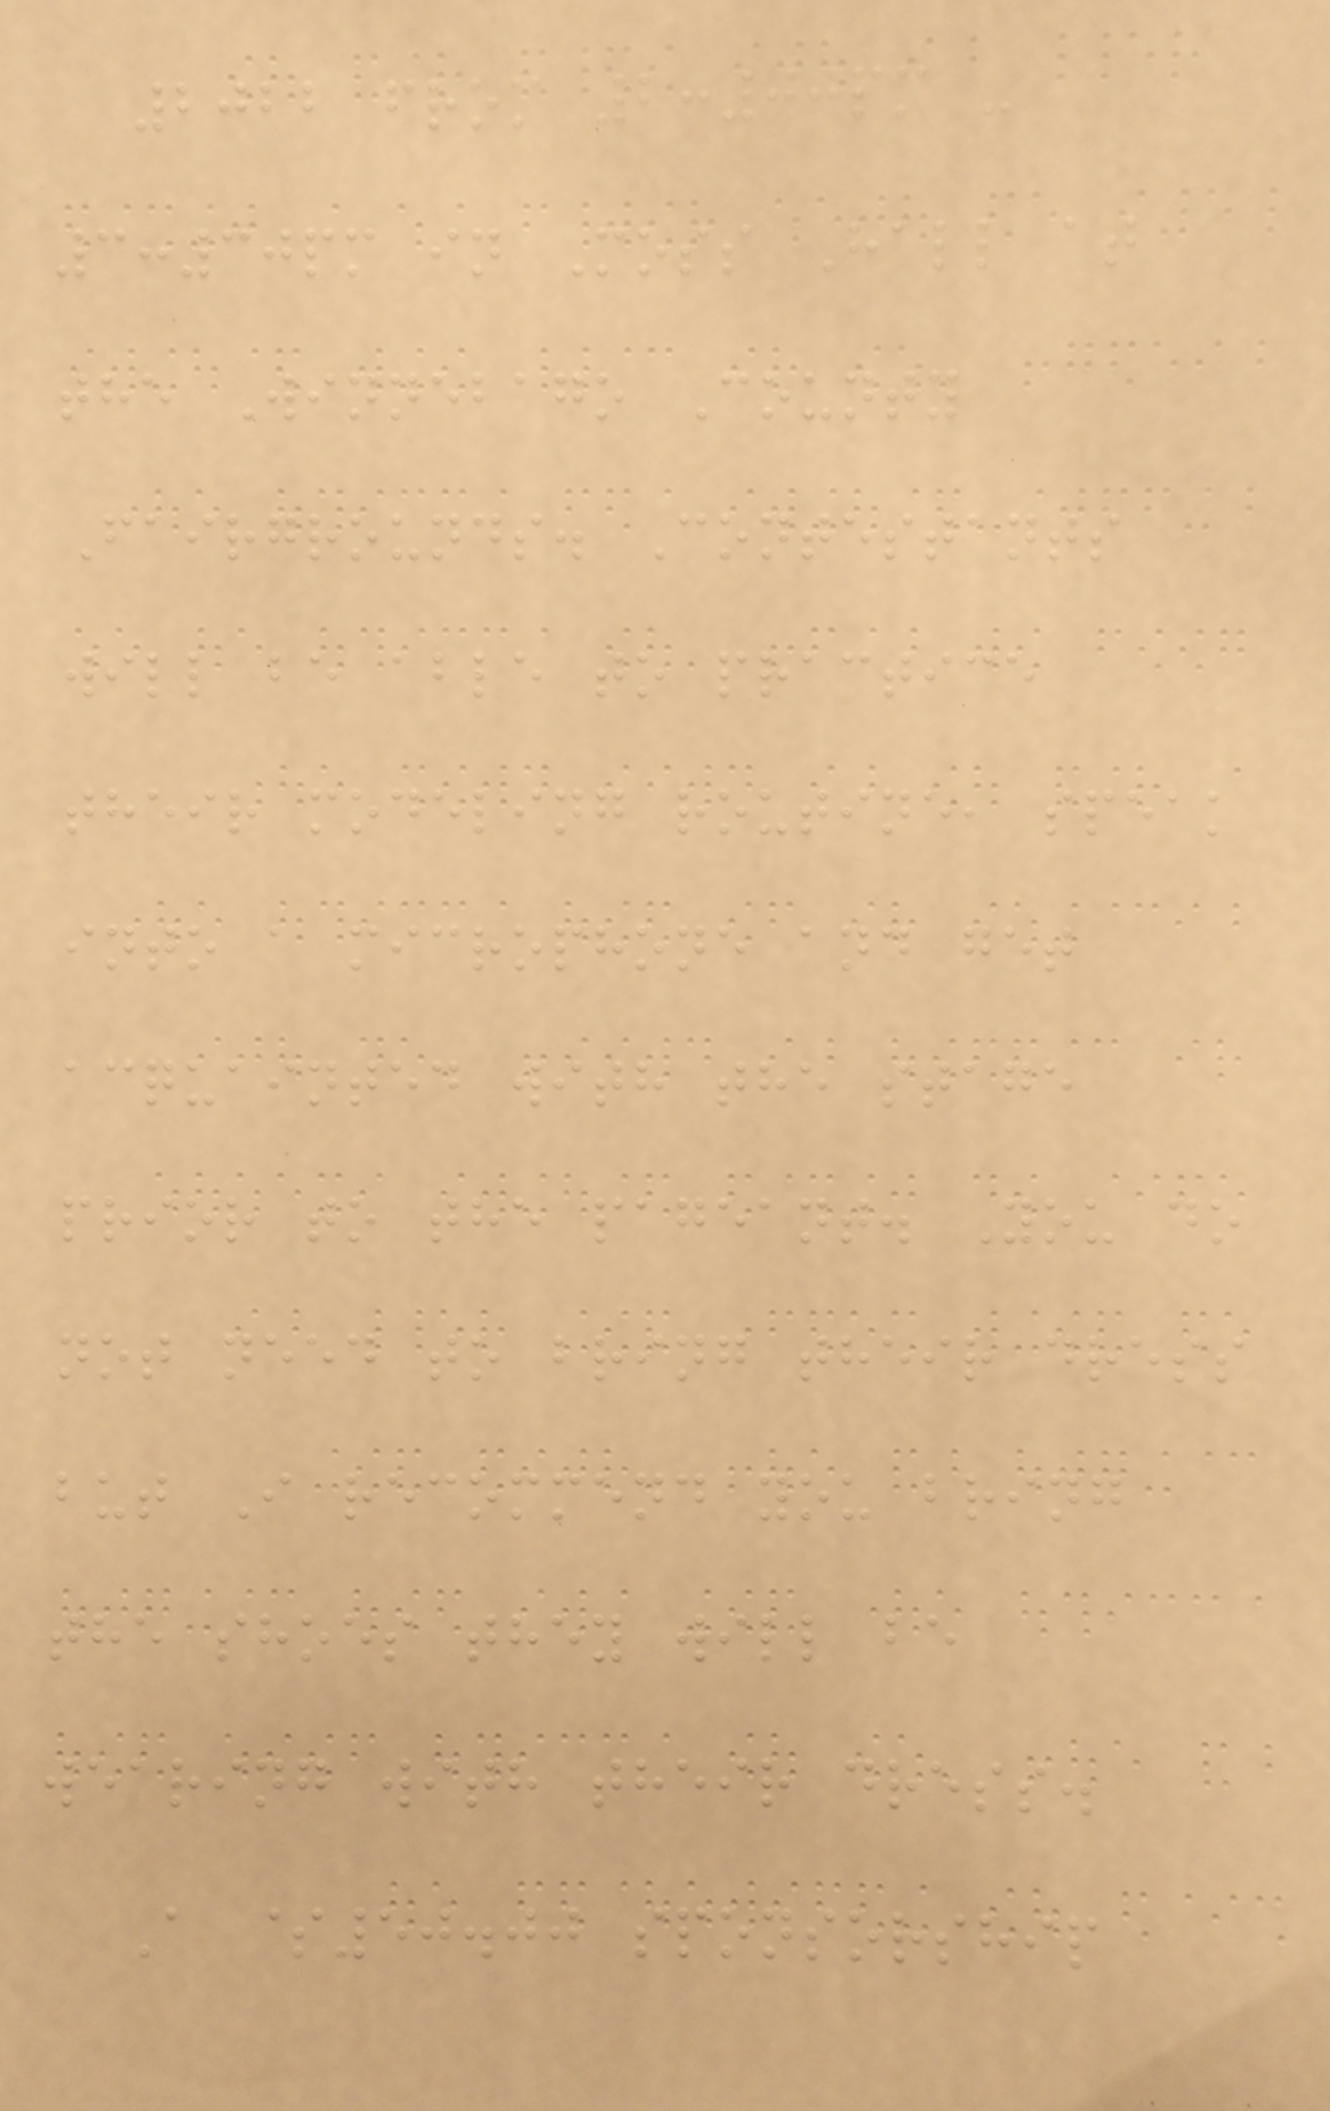2022 from 2:00pm -
3:30pm in Moss Hall at
the Winnebago County
Fairgrounds. Contestants
will be able to practice
their modeling routine, speak
into a microphone and get
acquainted with the stage
prior to the pageant. You do
not need to bring their dress
but I recommend you bring
the shoes they will be
wearing with their dress.
A $50.00 sponsorship
